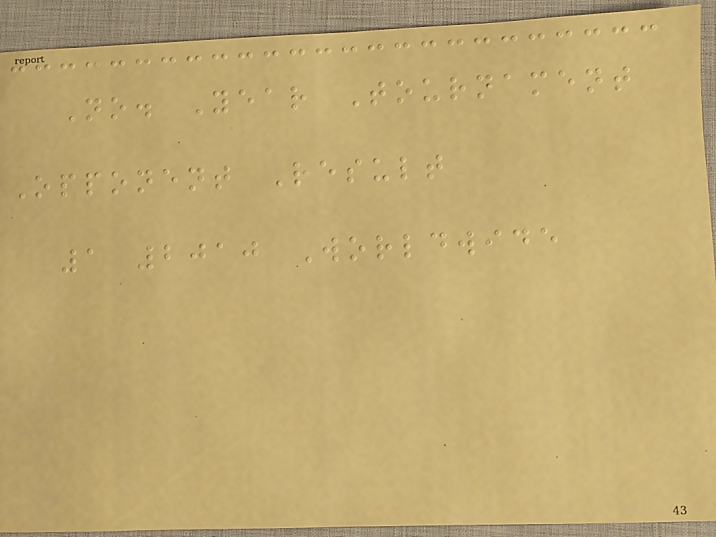No. Year Tournament
Opponent Result
1 2010 Worldwide
